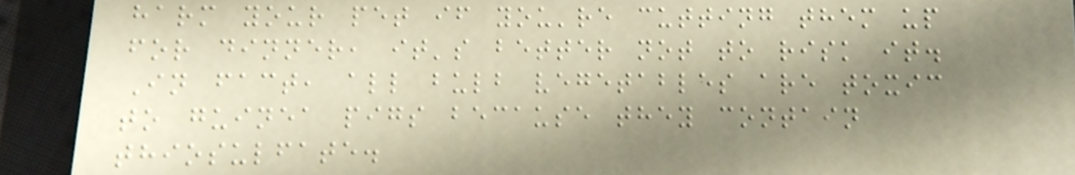harm your pet if you're cutting them up
for dinner, it's better not to risk it.
In fact, all bulb vegetables are toxic
to guinea pigs because they contain
thiosulfate.
